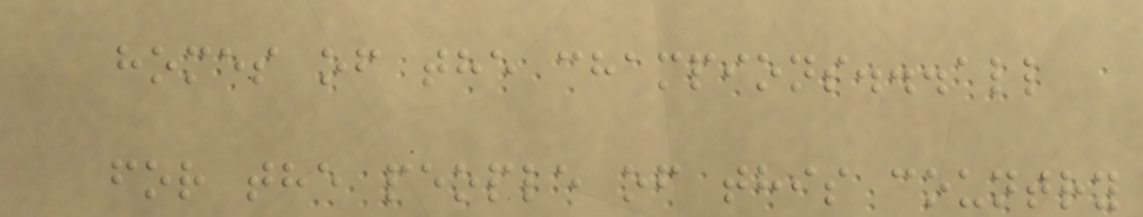homes of the champions...all
for the people of this country
